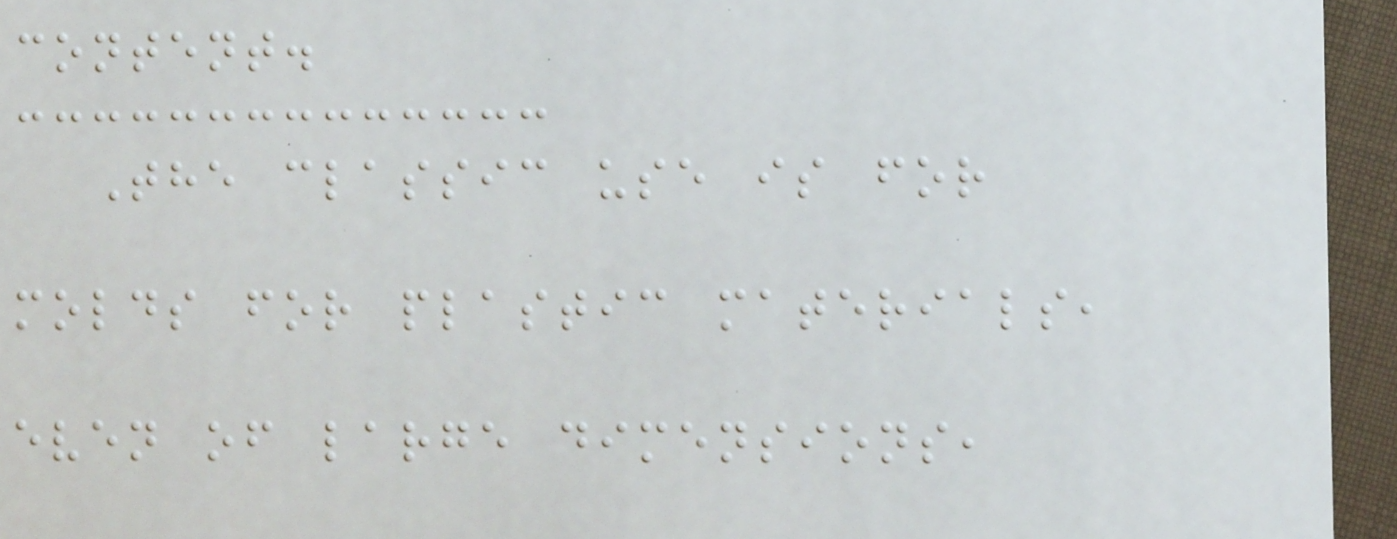content.
The classic use is for
molds for plastic materials,
even of large dimensions,
